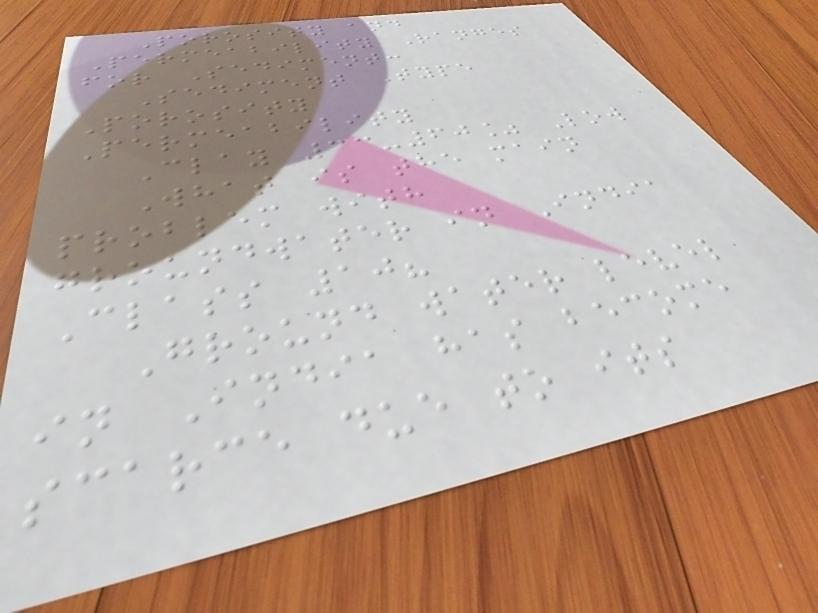Porosity and
Permeability Ranges
for Sediment:
Sediment Type
Porosity
Permeability
Clay 33-60% Low
What is the main
problem with
groundwater in India
Class 10?
Ground water level
in India has become
scarce due to its
